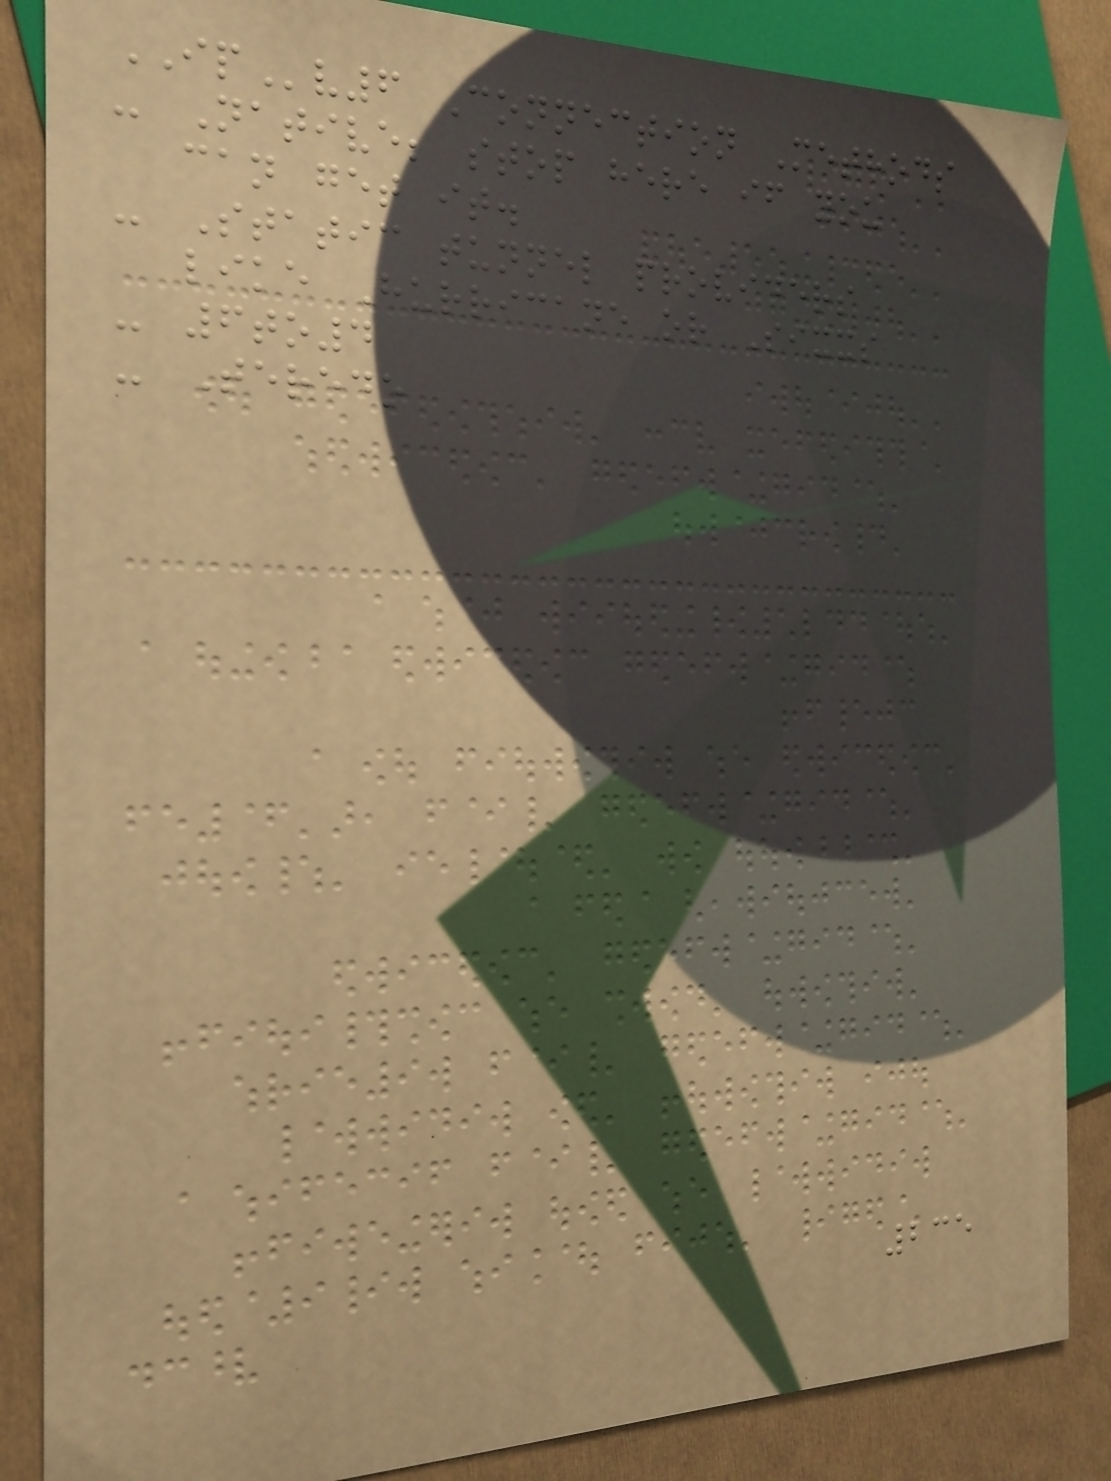IPv6 Connection Methods
- Native; stop here if you
can get it.
- Static tunnel providers
like Hurricane or Sixxs
- 6to4
- Teredo
235
